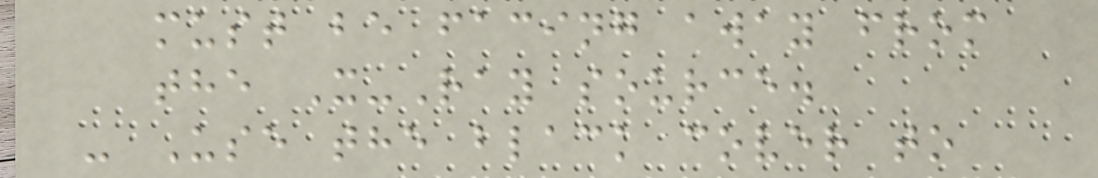must be facing away from
the X-Ray source.
- Use the black cover to
